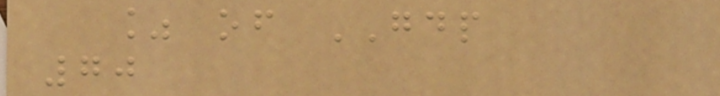% of GDP
70
